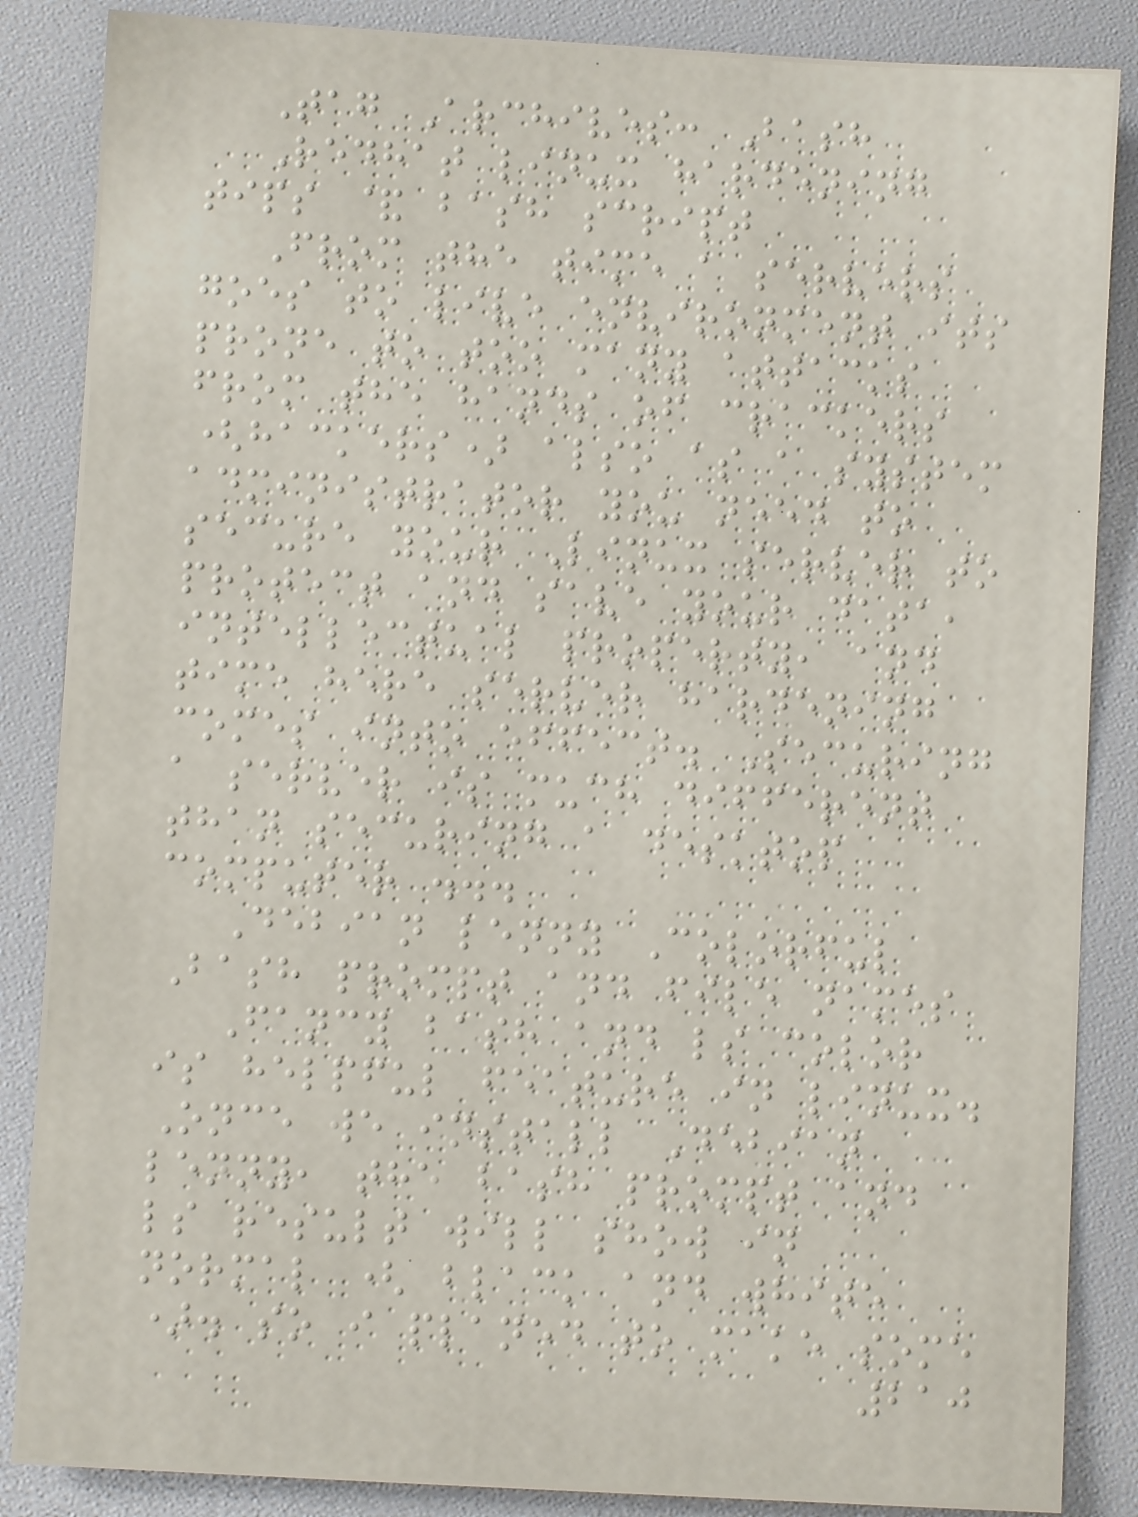Tag Archives: Bash
Redhat linux hardening
tips & bash script
From the time a servers
goes to live environment its
prone to too many attacks
from the hands of crackers
(hackers) also as a system
administrator you need to
secure your Linux server to
protect and save your data,
intellectual property, and
time here server hardening
comes into effect. Securing
a server is much different
than securing a desktop
computer ...
Debian lenny Colorful
Bash prompt and file names
Fancy bash and ls color
is helpful feature in linux.
Once we install Debian
lenny, the bash prompt and
ls result will show in
normal ( black and white
). so i planed to make some
210
